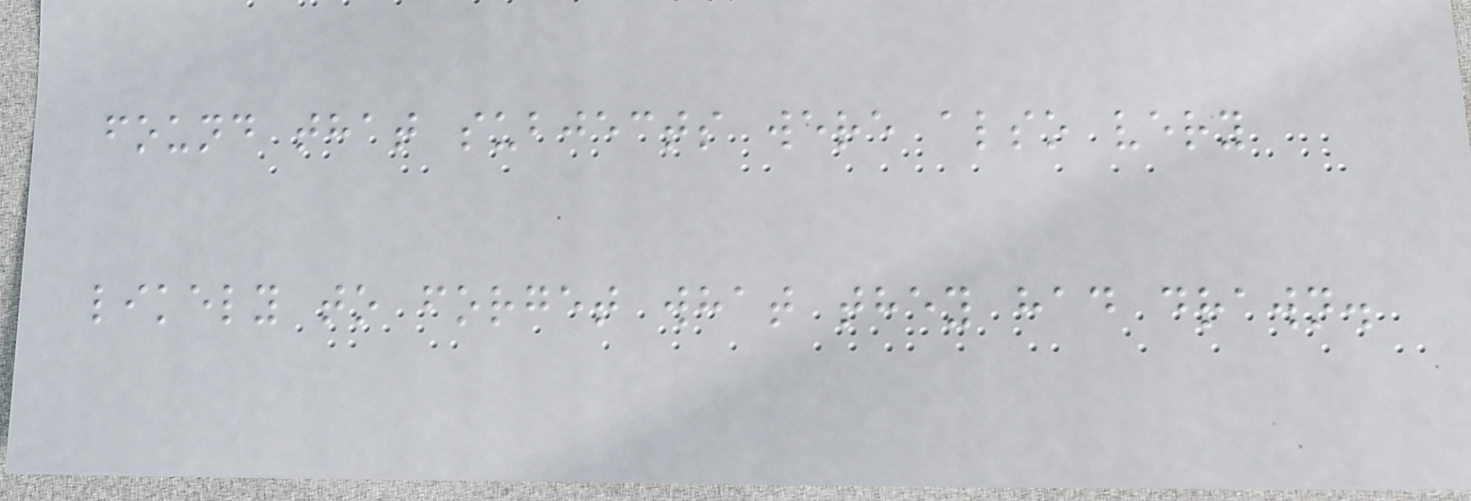found that subjects were also very
likely to forget what they had drawn.
